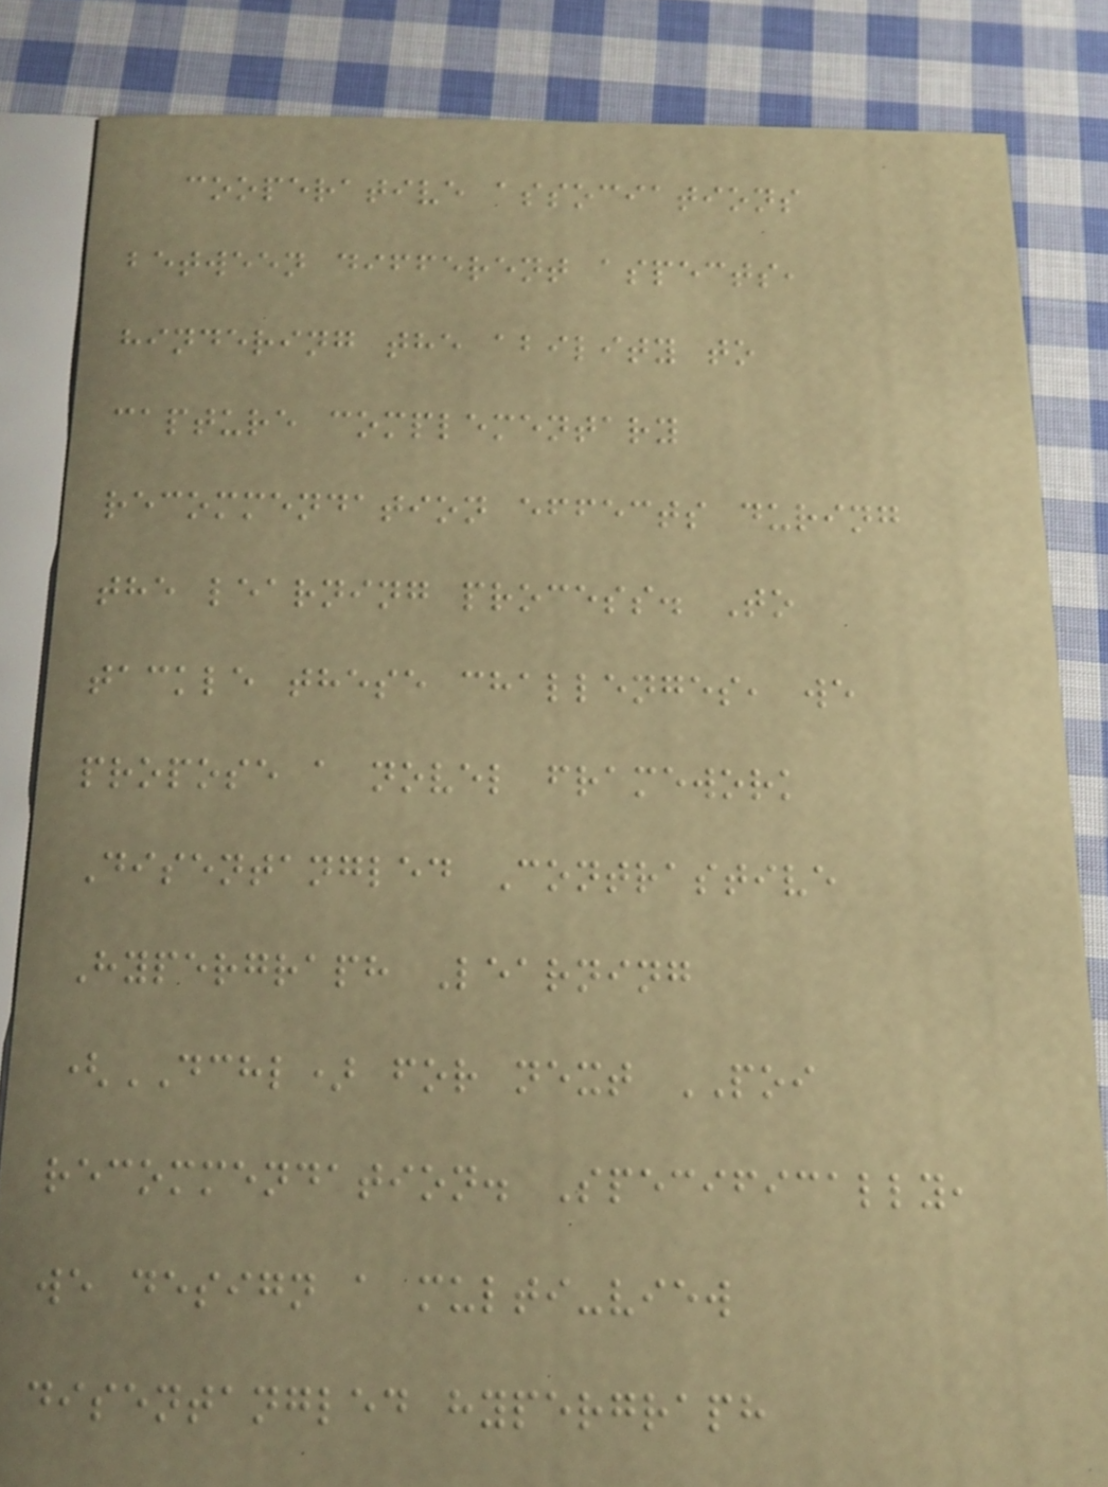cooperative associations
between different aspects,
hindering the ability to
capture complementary
recommendation effects during
the learning process. To
tackle these challenges, we
propose a novel framework
Disentangled Contrastive
Hypergraph Learning
(DCHL) for next POI
recommendation. Specifically,
we design a multi-view
disentangled hypergraph
